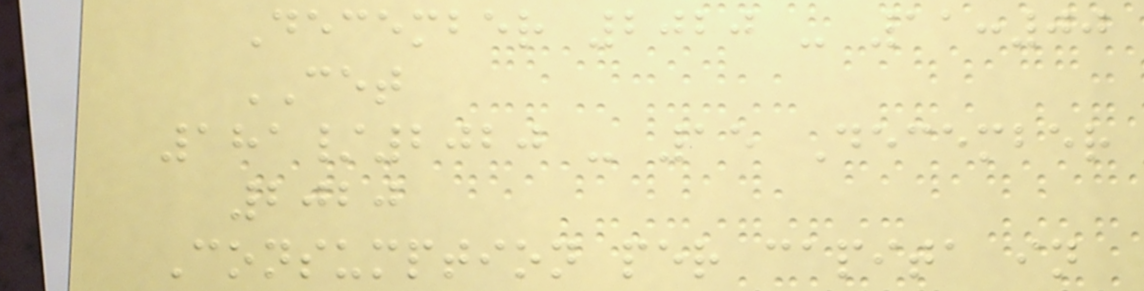December 2020 - 11:00
CET
181/2020 - 15 December
2020
Consumption per capita in
